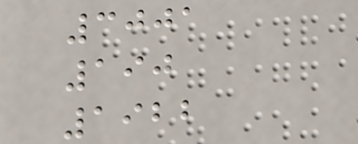3001
190
1922
